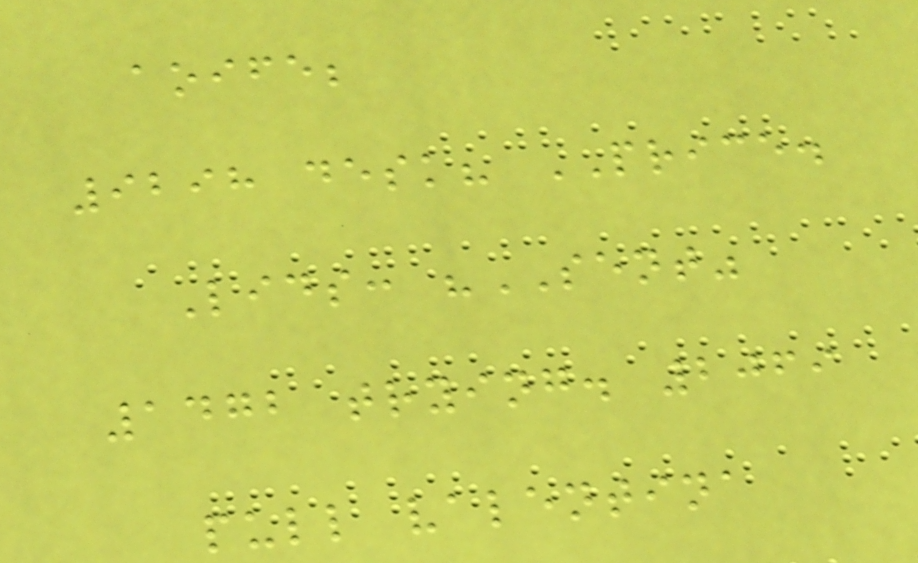aoife;
9298 desk? PRICE.
Lids: "SENT"
1472 trying. 2069
pull valentina
